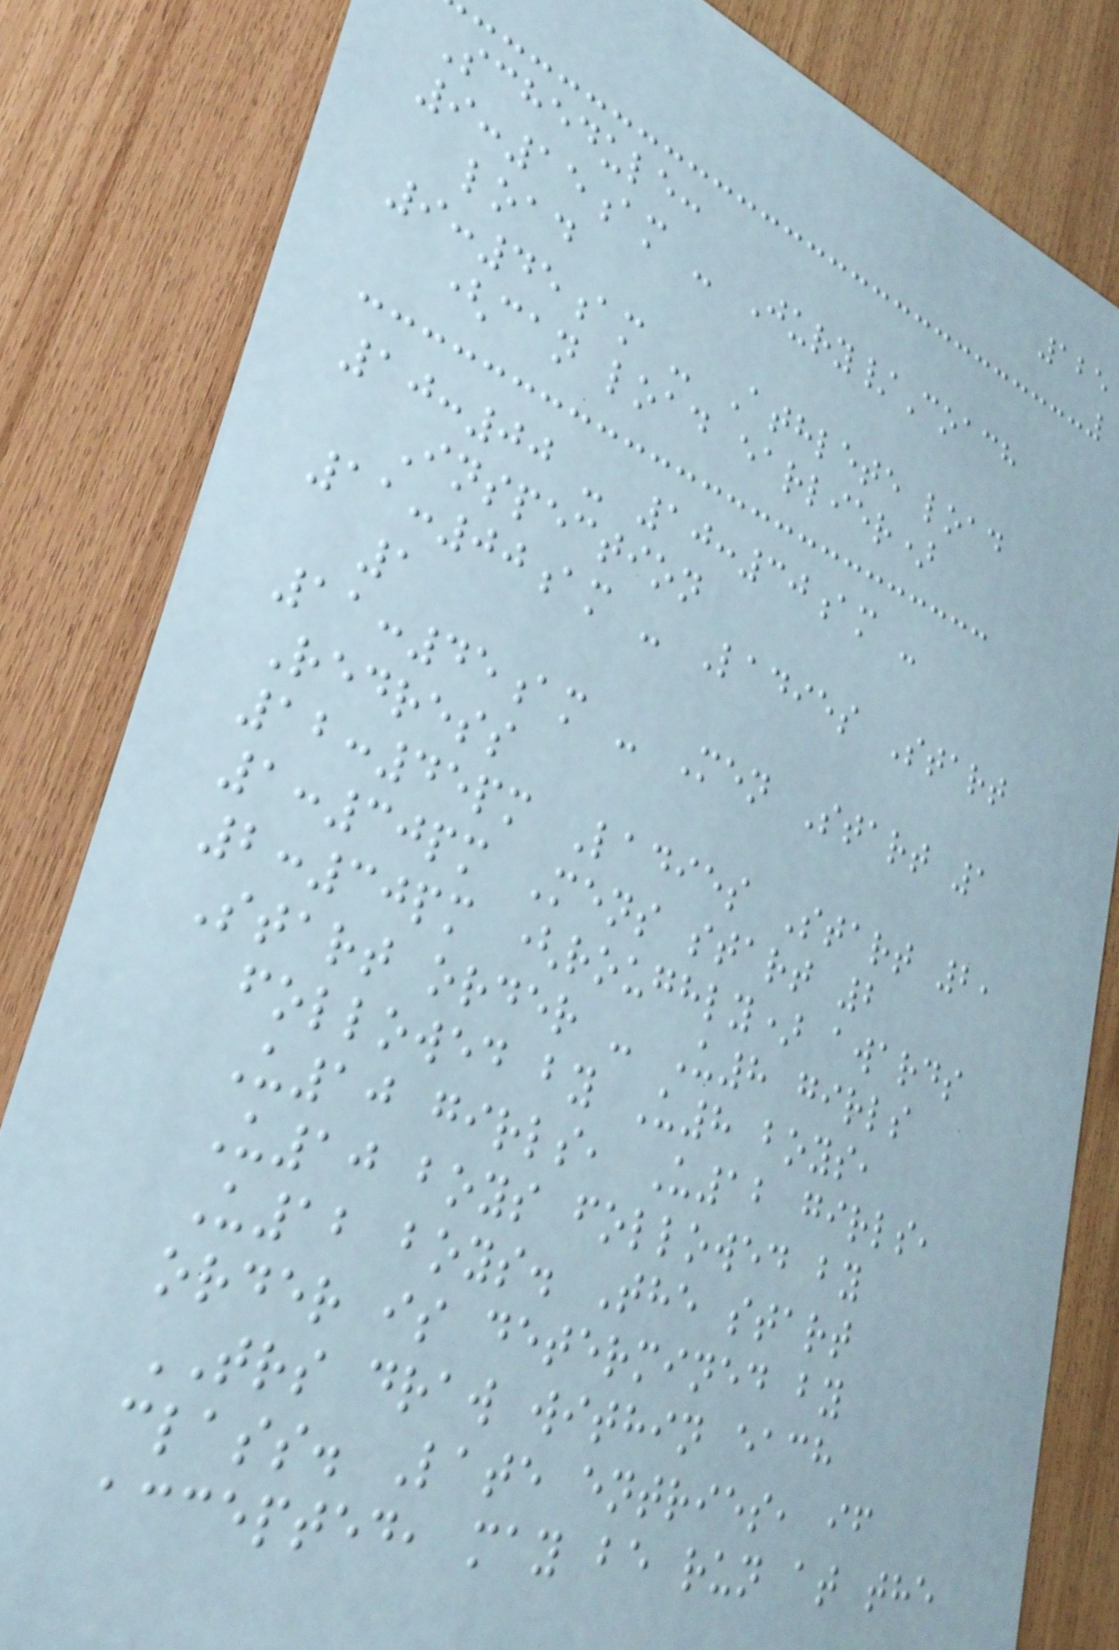125
Schedule:
9:15am - Jury/Coach
load
9:45am - Athlete load
(can load earlier)
10:00 - 10:30am -
Inspection
11:00am - Ladies Start
1
11:45am - Men Start 1
Redress
12:45pm Ladies Start 2,
1:30pm Mens start 2
2:30pm (roughly) awards
Start order - U8 girls
followed by U8 boys,
U10 girls, U12 girls,
U10 boys followed by
U12 boys. The start
order is determined by
TRS draw within each
class. Late entries, if
accepted, may be run at the
